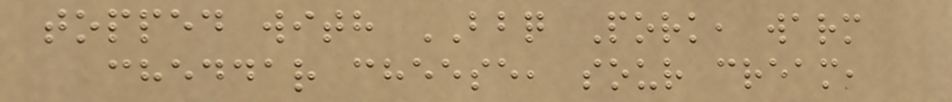topped with BBQ Pork, warm
cheddar cheese, sour cream,
